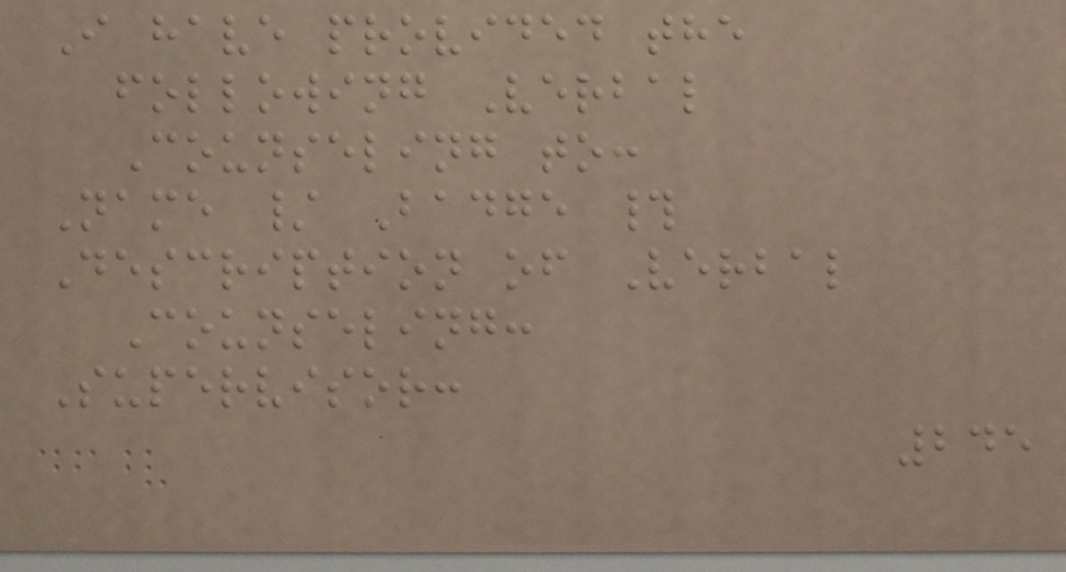I have provided the
following Verbal
Counseling to:
Name / Badge #
Description of Verbal
Counseling:
Supervisor:
245
